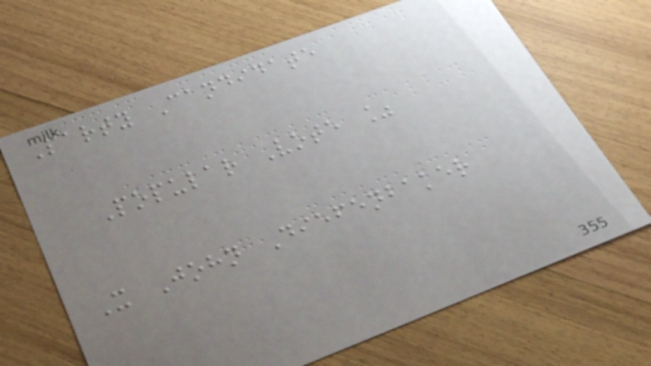Party Candidate
Popular Vote %
X John Diefenbaker
